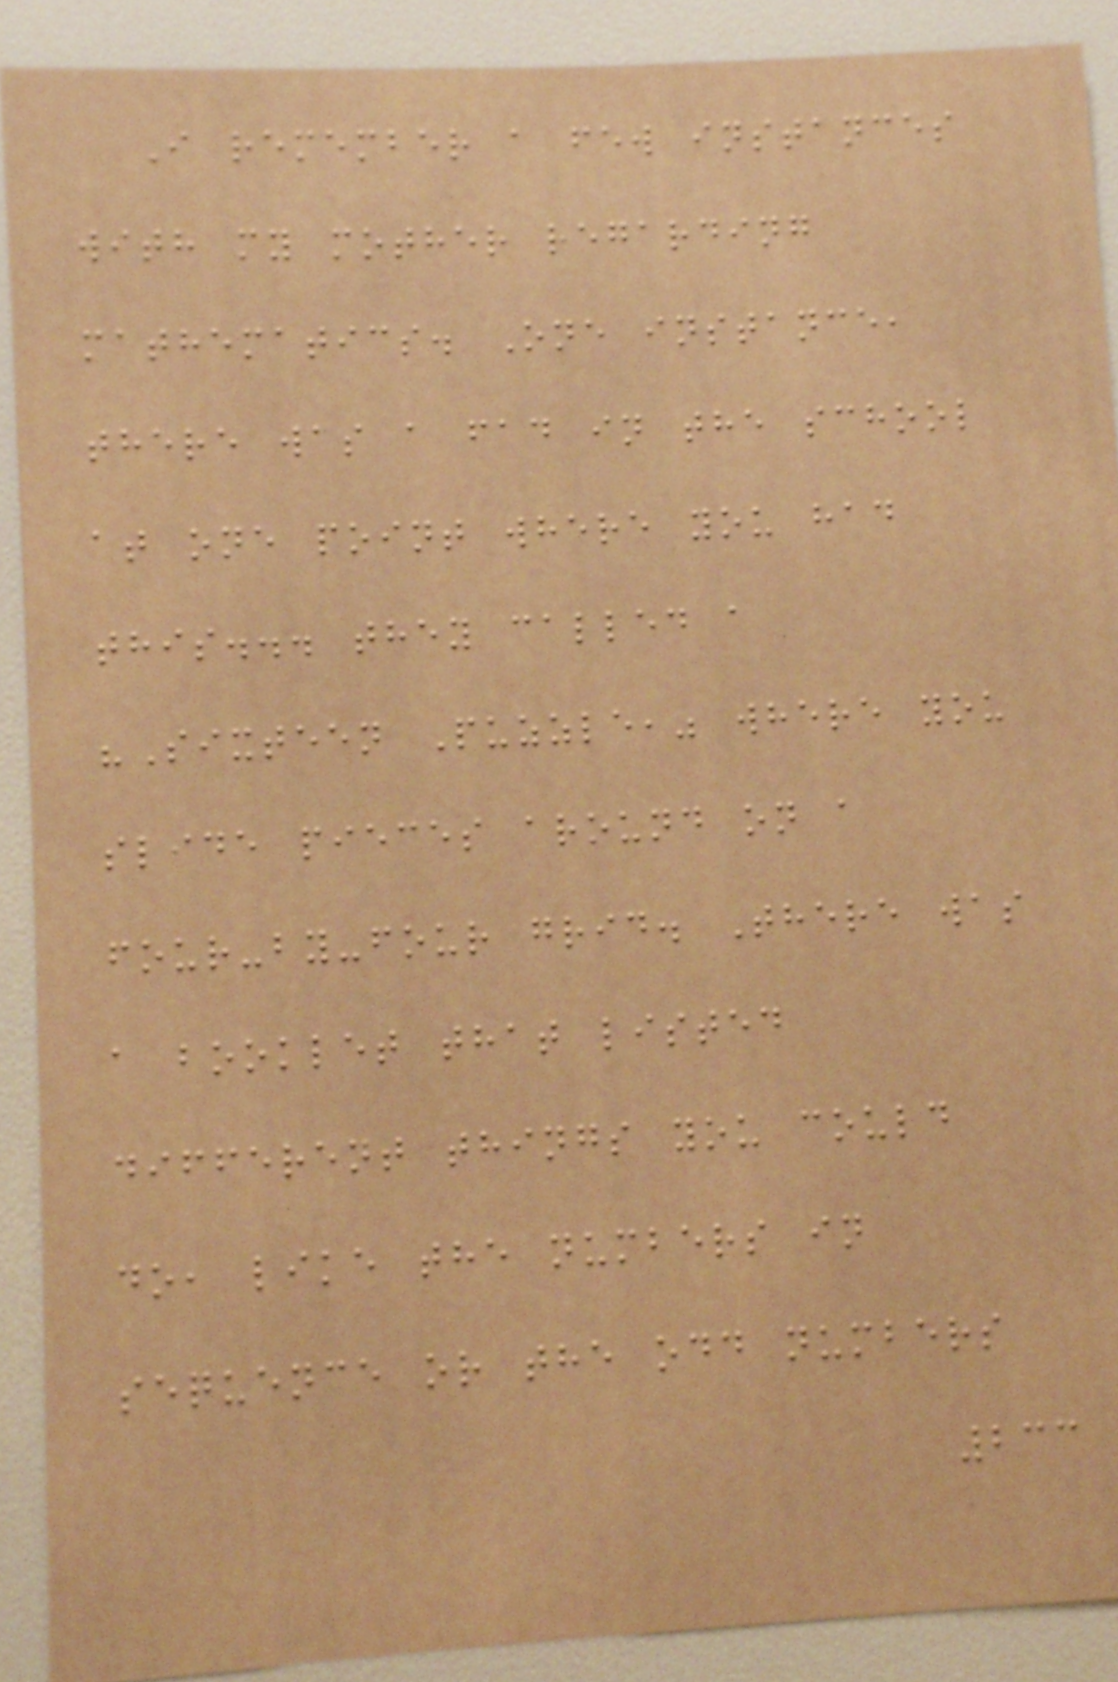I remember a few instances
with my mother regarding
mathematics. One instance,
there was a fad in the school
at one point where you had
this... they called a
"Sixteen Puzzle," where you
slide pieces around on a
four-by-four grid. There was
a booklet that listed
different things you could
do, like the numbers in
sequence or the odd numbers
233
